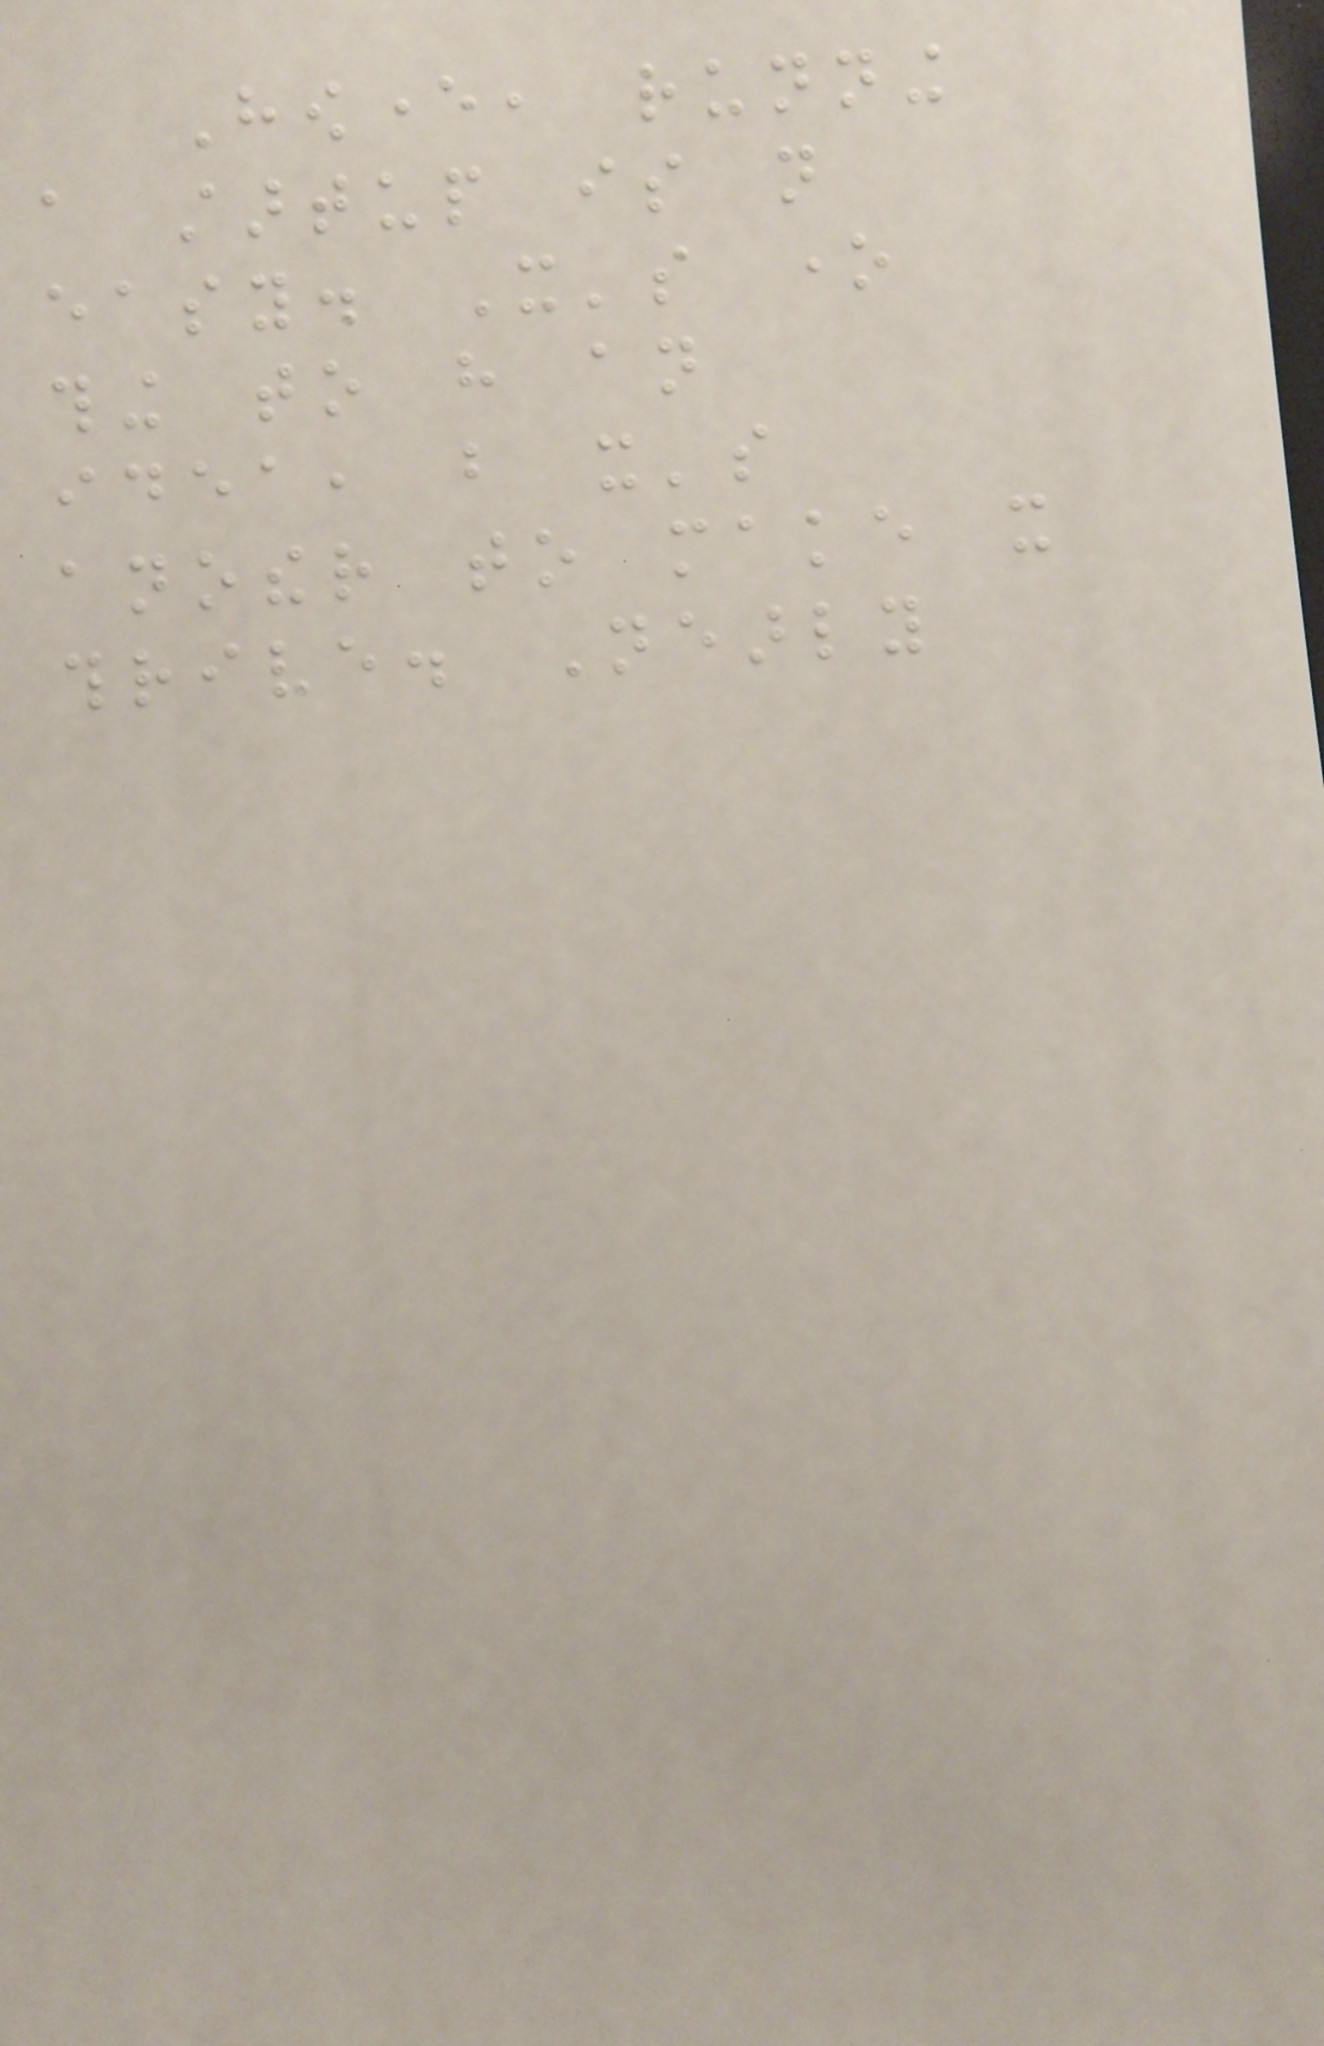However, running
a startup is not
easy. It's one
thing to have an
idea, but it's
another to make it
thrive. Nearly
